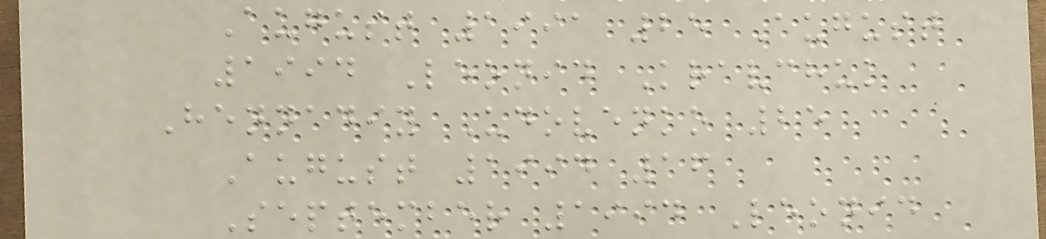August 1991 25 August
1994 Leonid Kravchuk
Hennadiy Udovenko 25
August 1994 16
September 1994 Leonid
